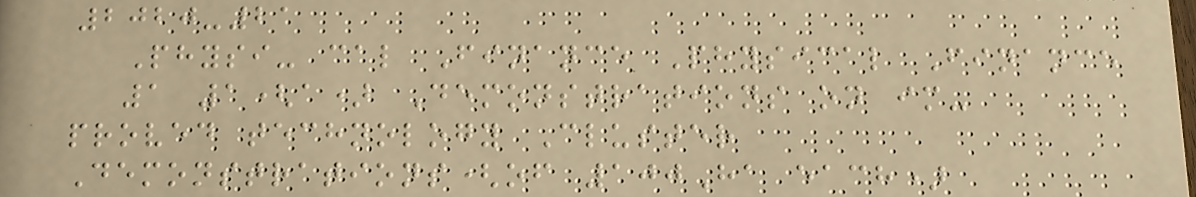2020-21
Physi- cal Finance Physical Finance
1 1(a) Demonstrations on im-
proved technology Cluster
Demonstrations(of 100Ha each)
